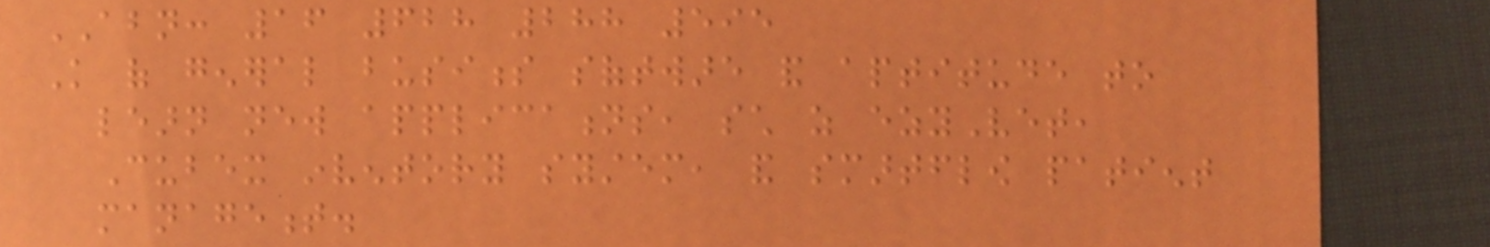ABN: 16 628 288 595
Knowledge of general business software and aptitude to
learn new applications, such as ezyVet,
Cubex inventory system, and smartflow patient
management.
